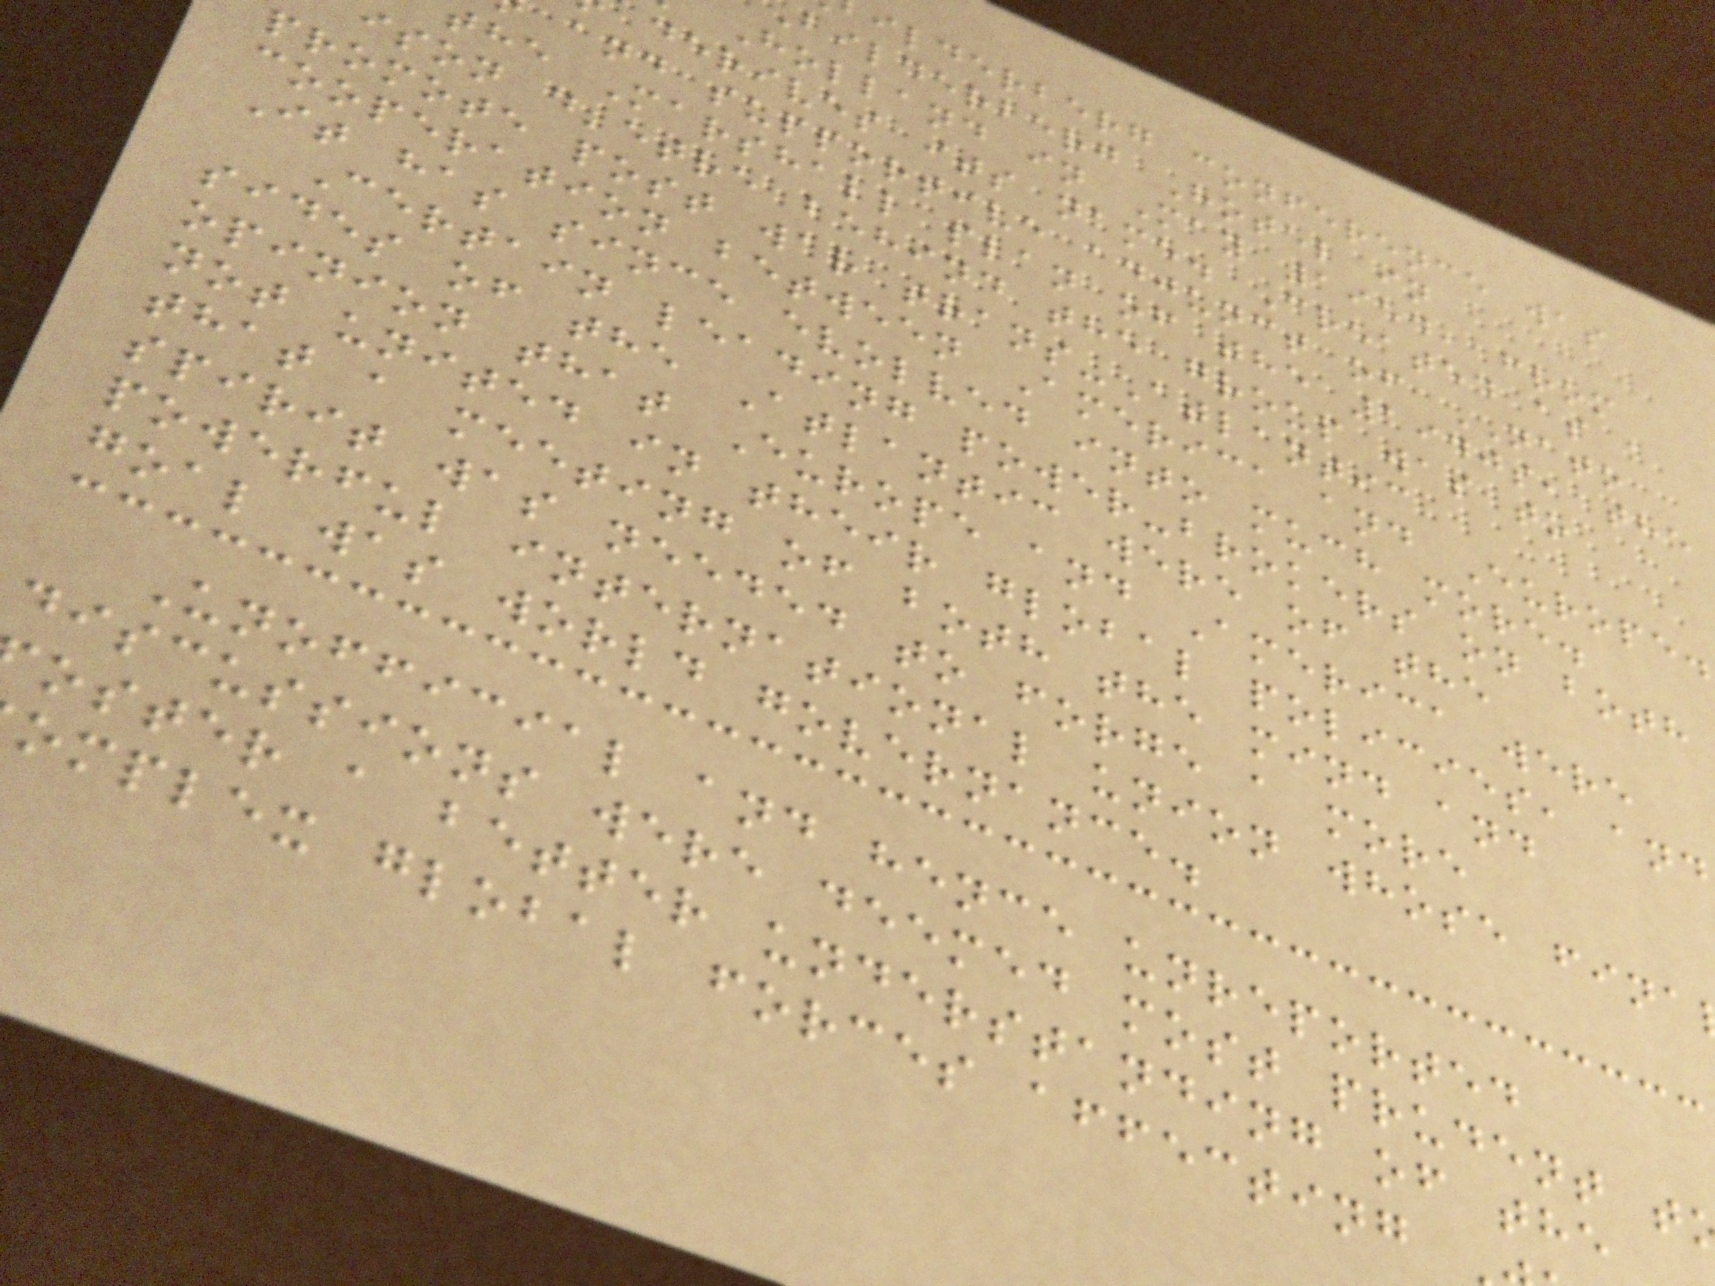ilderberg conference was
bilderberg Hotel in
Holland in May 1954, from
derives its name. Created as a
and supportive adjunct of NATO
the Marshall plan of the 1940s, the
ison d'etre behind the group was to
promote post war trans-Atlantic
cooperation between America and Europe.
It has since evolved into much more.
Certain leading power-brokers on both
sides of the Atlantic were of the
opinion that Europe and America were
not united in their global policies, and
that a meeting of both the mind and
spirit was needed to forge a more
powerful international union whose fina
goal was world governance.
Unofficial and hence unreported
discussions were deemed most prudent t
oster a better understanding of the
omplex global forces affecting
